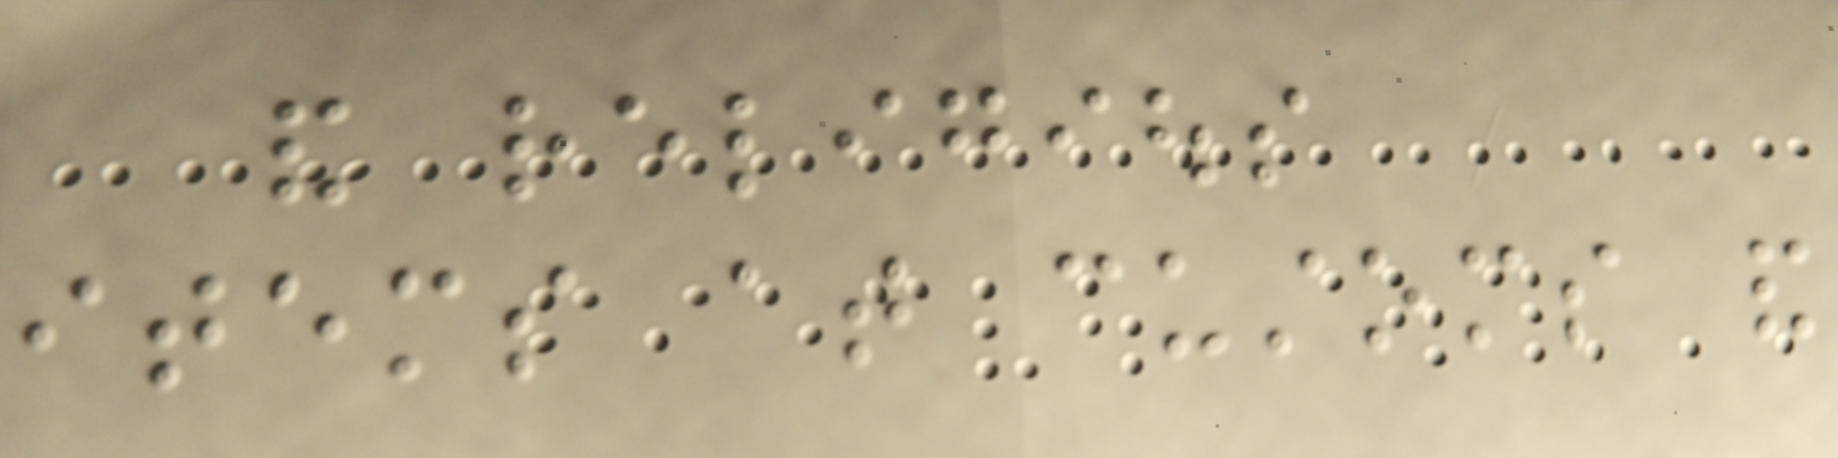and religious
items at customs and
